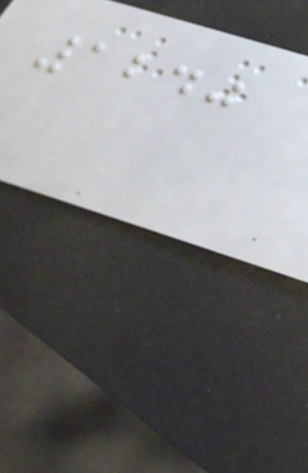1240
